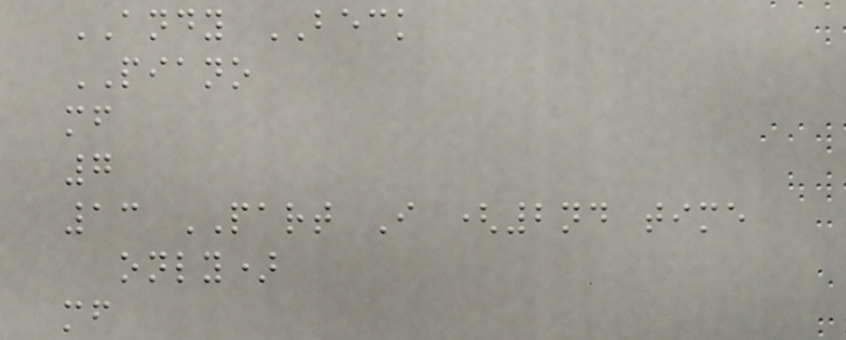ANDY BECK
PIANO
mf
7
13 PART I (2nd time
only)
mf
